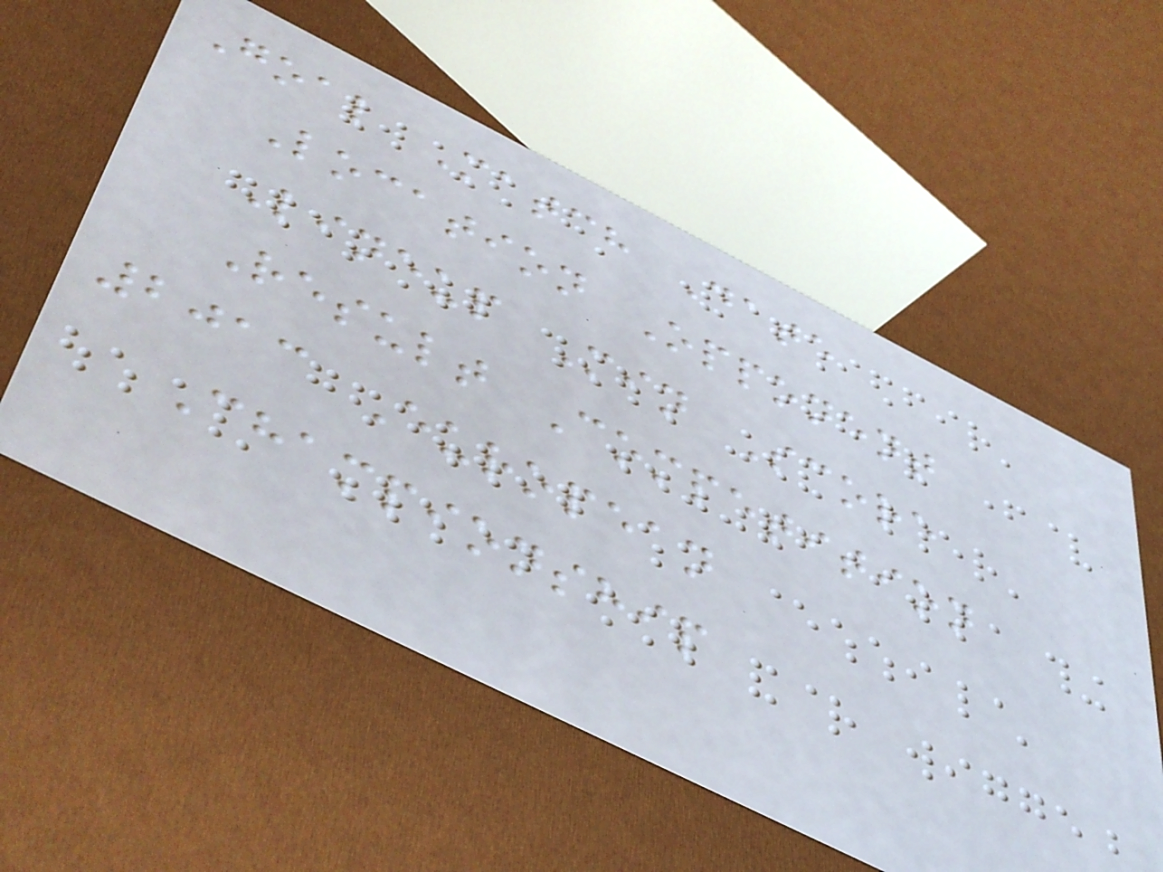Goal Match Date
Location Opponent
Lineup Min Score
Result Competition
2013 European
Championship
